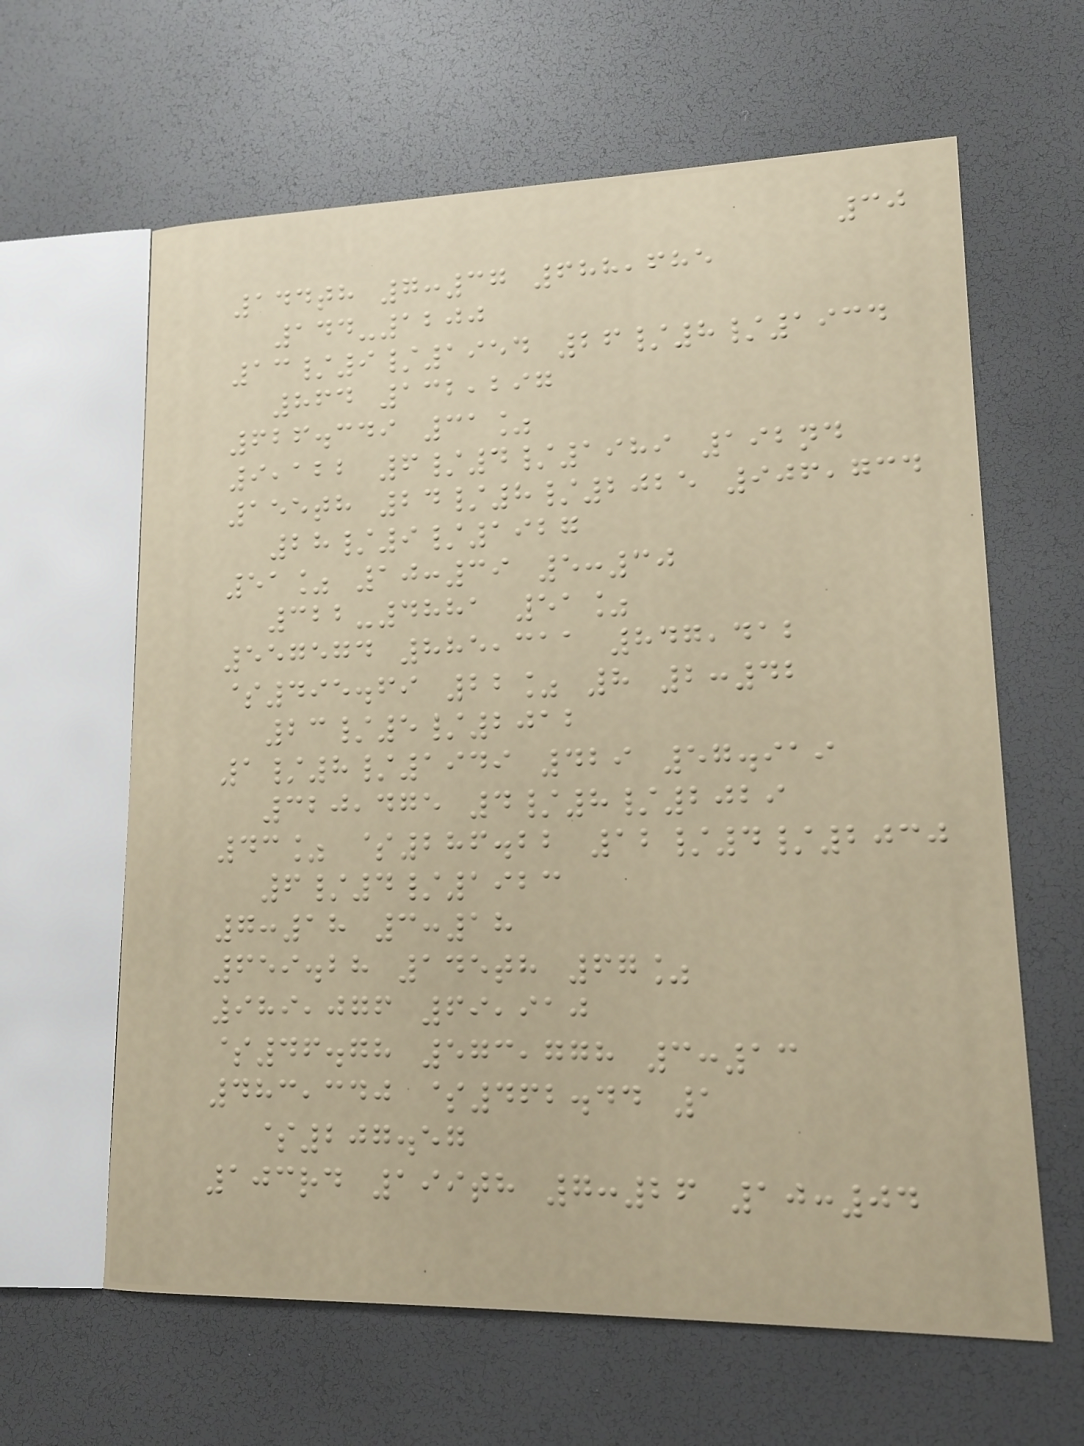30
144th 7:37 688,685
144-1200
13/9/1954 26/8/1934
864 132,297
626.349 31%
9,122 6/4/1989 192nd
155th 24/8/2025 906,734
28/9/1927
51% 10:39 5:30
322-4881 51%
557574 885,311 847,412
$495.69 22% 8 2:42
23/5/2012
1/8/1949 429 57.919
320,475 4/8/2029
43% $286.22 12/4/2030
6/4/1923
7:18 3:18
659.28 145th 67%
989,076 69,910
$46.78 573,778 3:13
483,340 $462.44 1
$207.57
103rd 199th 7:26 10:04
